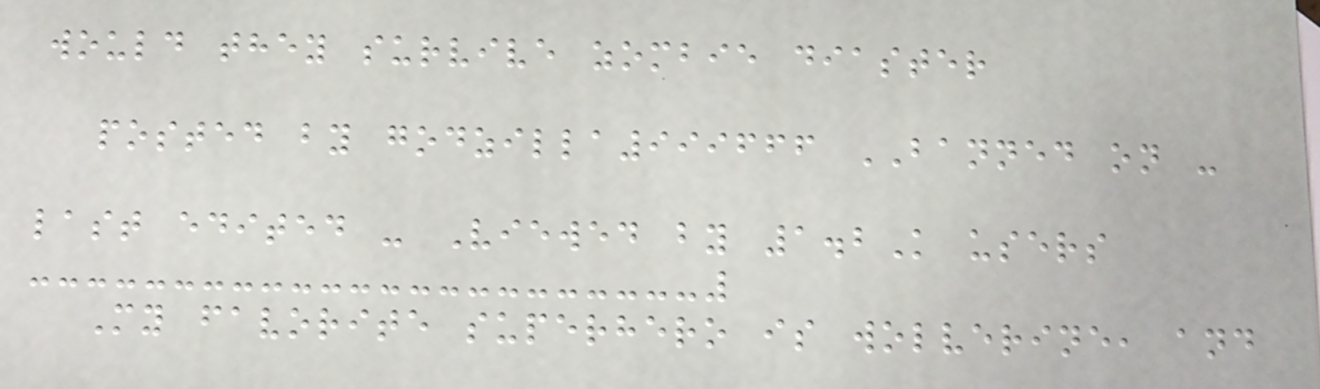would they survive zombie diaster
posted by godzilla999666 BANNED on -
last edited - Viewed by 1.2K users
My favorite superhero is wolverine, and
